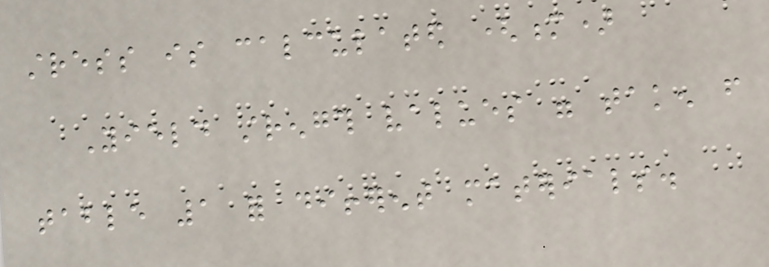stress is calculated (m)
Yield strength values were taken from
table 1 for different materials.
